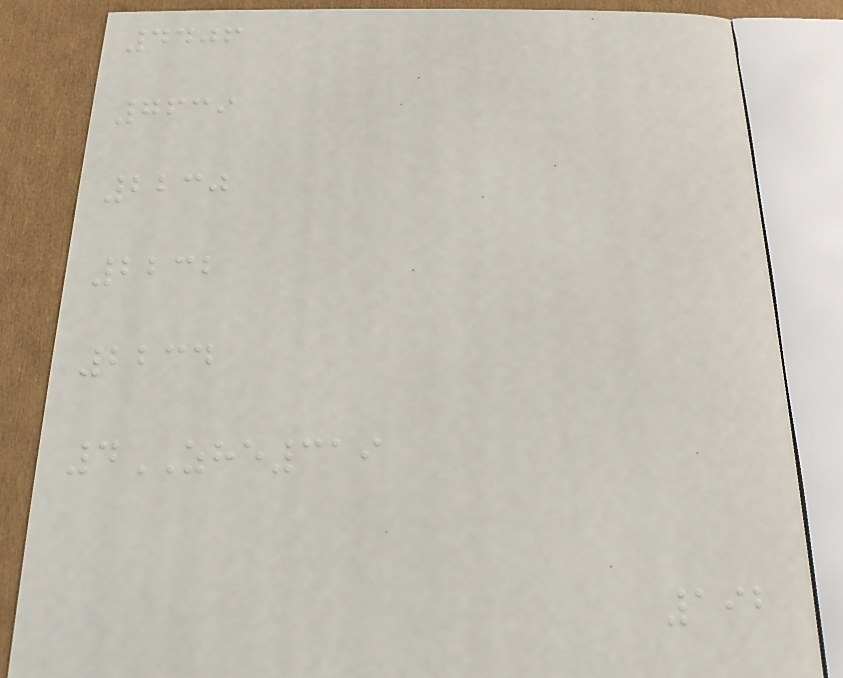4406
7639
2230
2232
2234
4ZHE319
192
